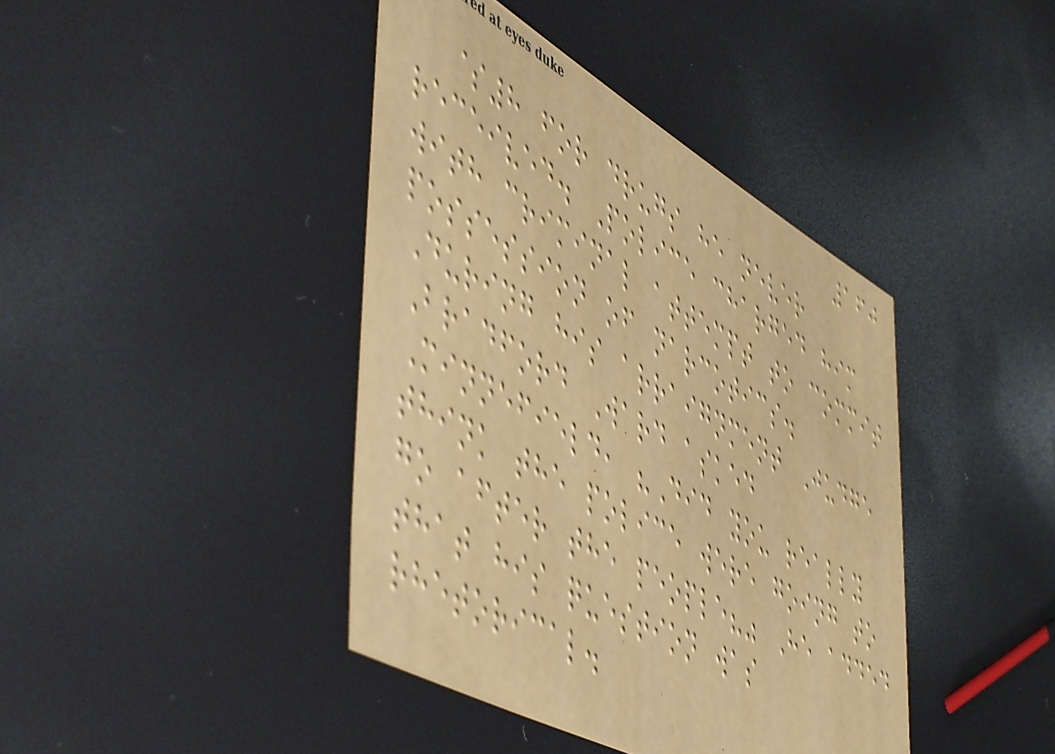160
$8 for drugs he never
received. Police charged him
with criminal attempt to commit
possession of narcotics.
During his arraignment Judge
Bradford Ward asked
Minnefield, "Did you really
think the police were going to
go after the people?" He added
that his question was
rhetorical.
